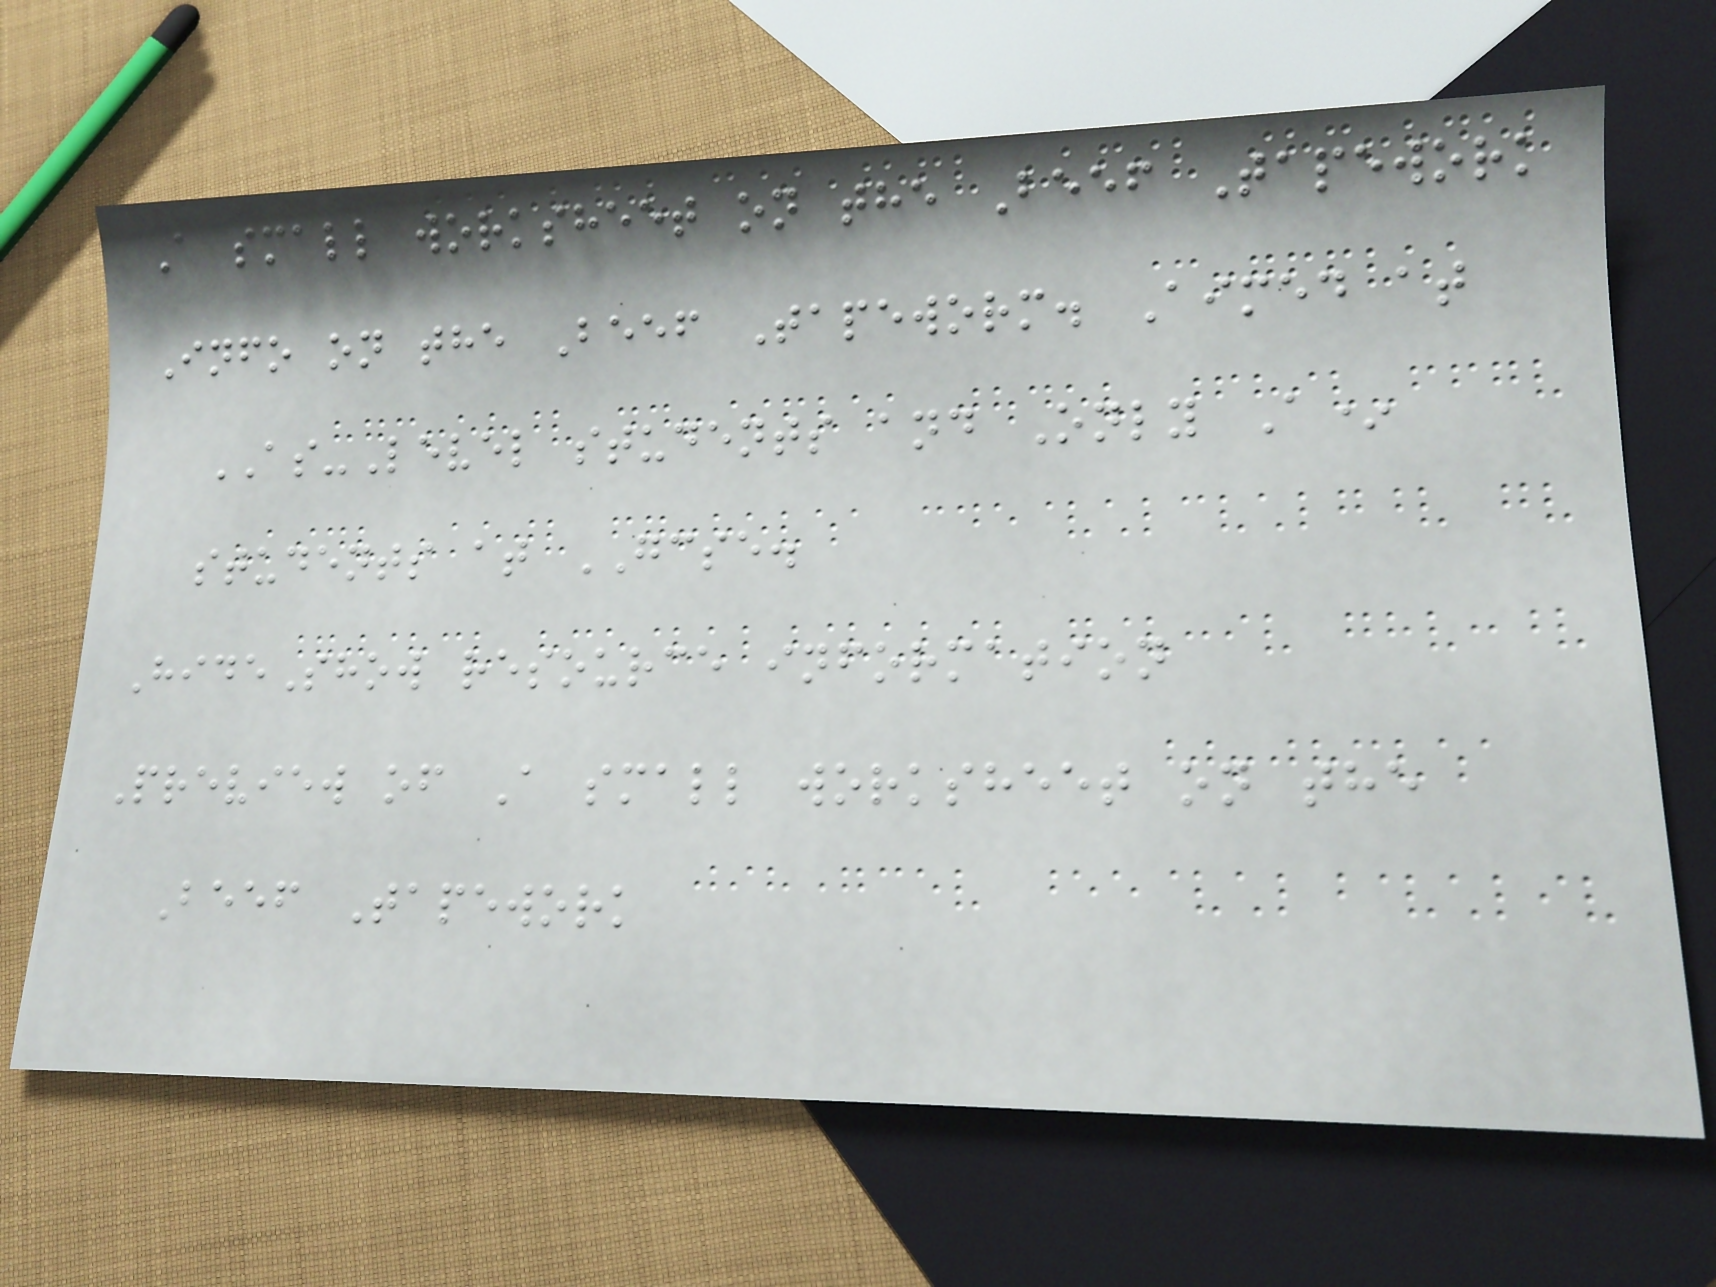A small worksheet on the Beef Tapework
Info on the Beef Tapeworm. Aimed at
AS-Level students and Only A*
students at GCSE.
HideShow resource information
Preview of A small worksheet on the
Beef Tapework
